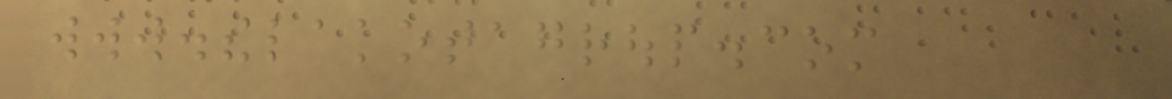www.thelakotagroup.com
